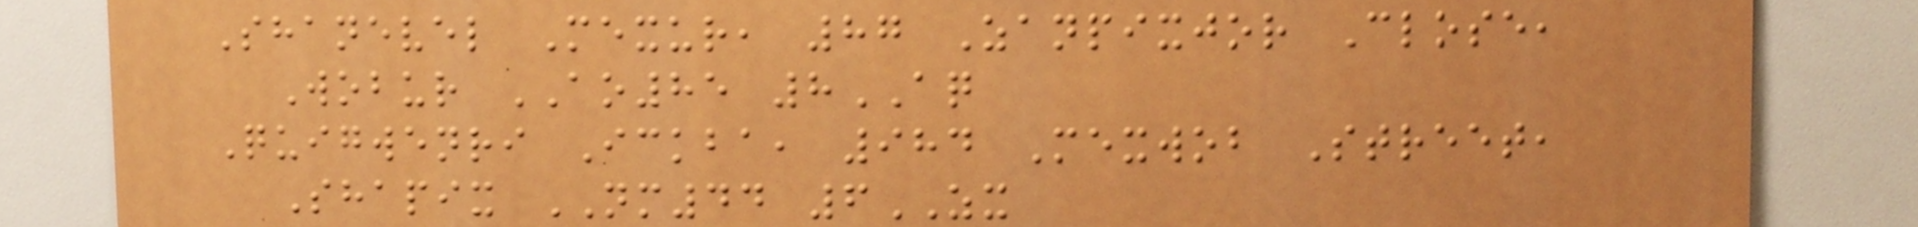Shanevel Mexur, 87 Zanpixjor Close,
Wobur AO85 8AQ
Quigwenri Ickba, 984 Mexwob Street,
Shapix NM44 6ZX
